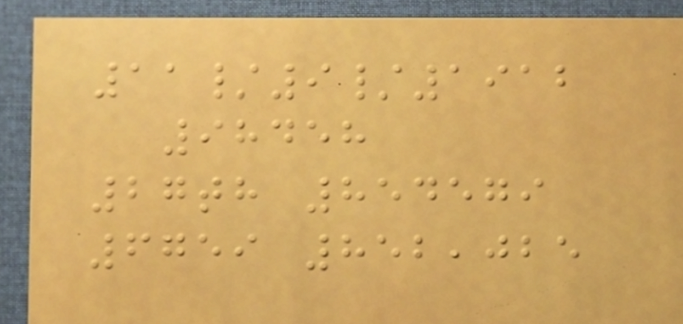11/9/1912
98458
27th 854579
6759 852,025
